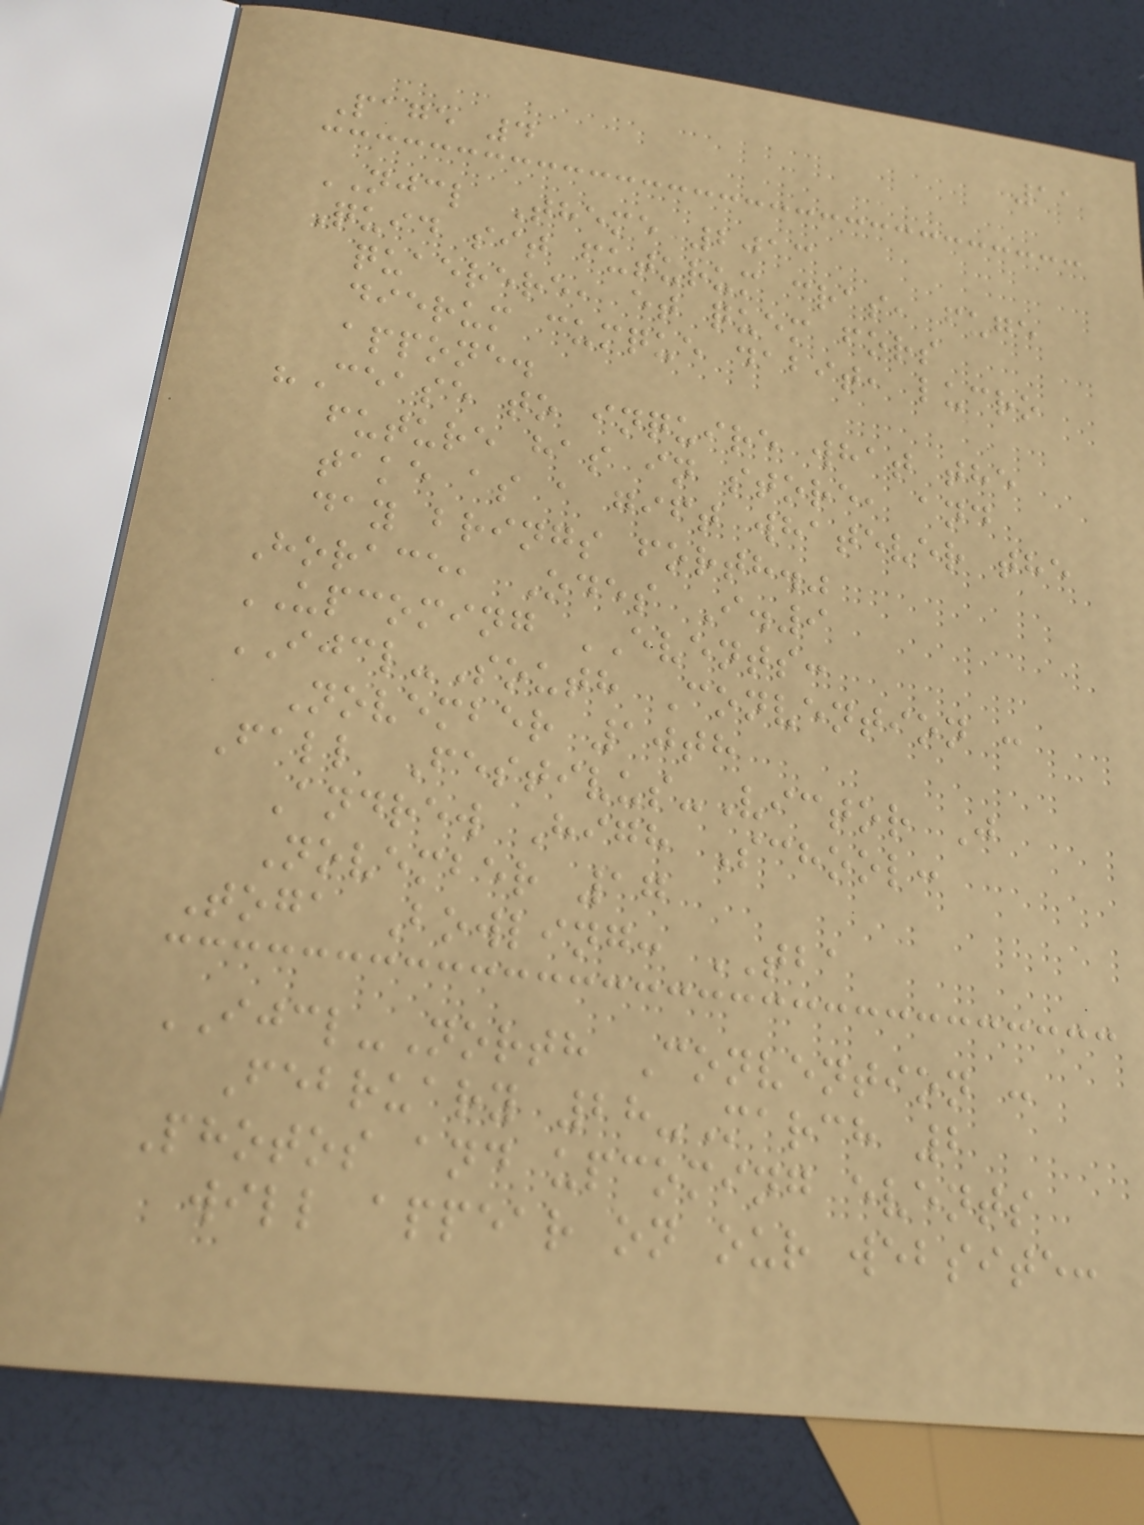11
Page 4
NJCL Theme 2013
Quid sit futurum cras, fuge
quaerere, et quem fors
dierum cumque dabit, lucro
appone.
"Cease to inquire what the
future has in store, and
take as a gift whatever the
day brings forth."
Horace, Odes I.9
UPCOMING EVENTS:
IJCL-South Convention :
November 10th
Fall Festivus-Victor J
Andrew High School:
November 17
Toga Bowling: TBA
IJCL-North Convention :
February 28-March 2
Photos and upcoming events
will appear on our website:
